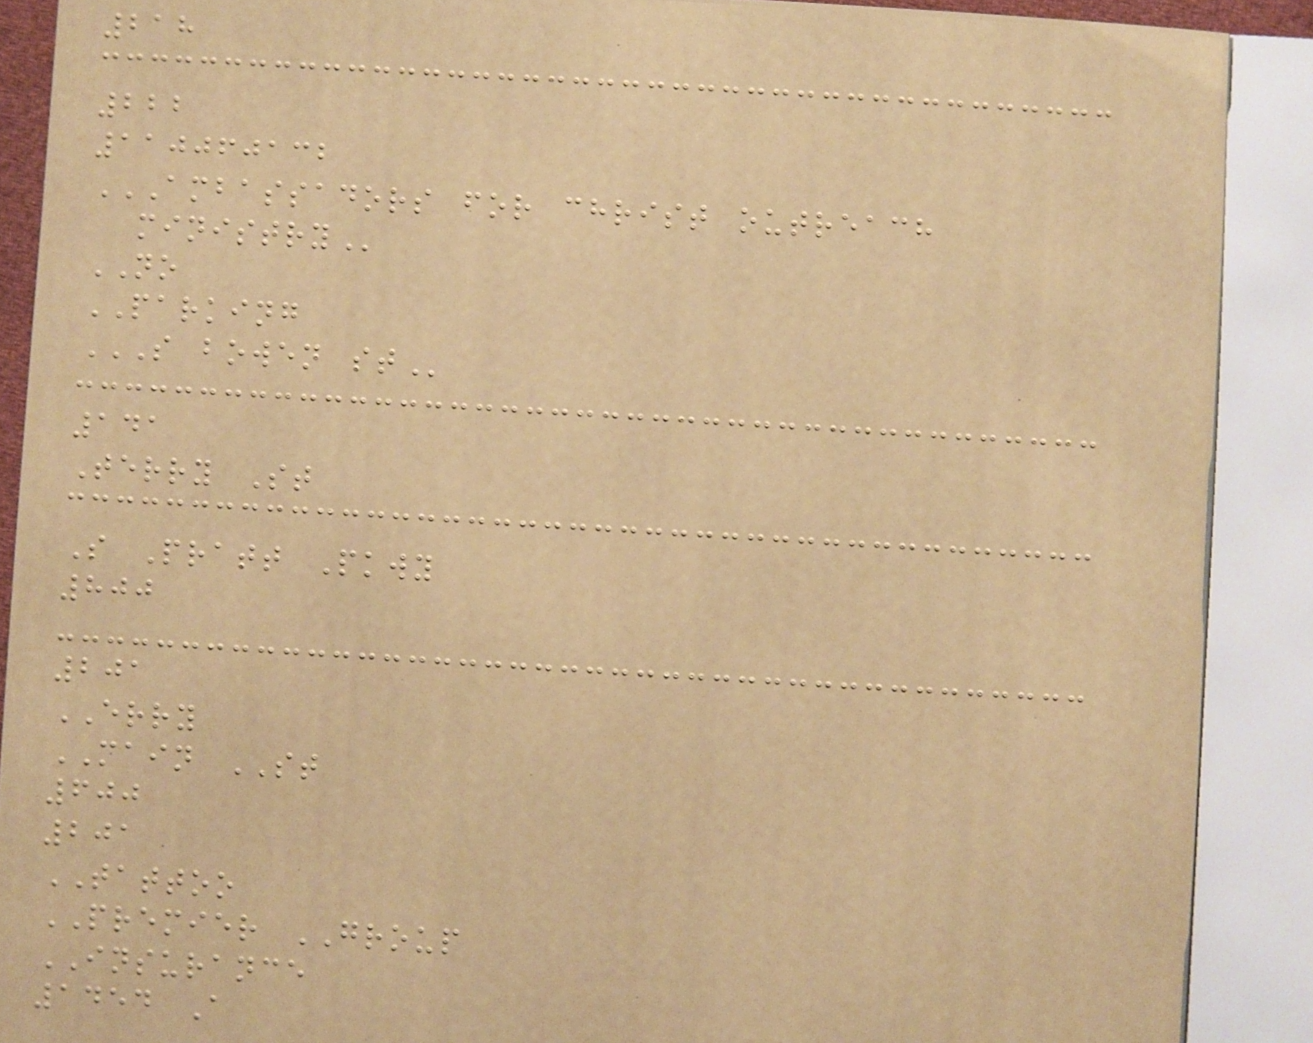218
222
110060132
AMBASSADORS FOR CHRIST OUTREACH
MINISTRY
NO
PARKING
S BOWEN ST
141
Terry St
S Pratt Pkwy
800
201
ERRY
MAIN ST
600
201
TATTOO
PREMIER GROUP
INSURANCE
1454 A
